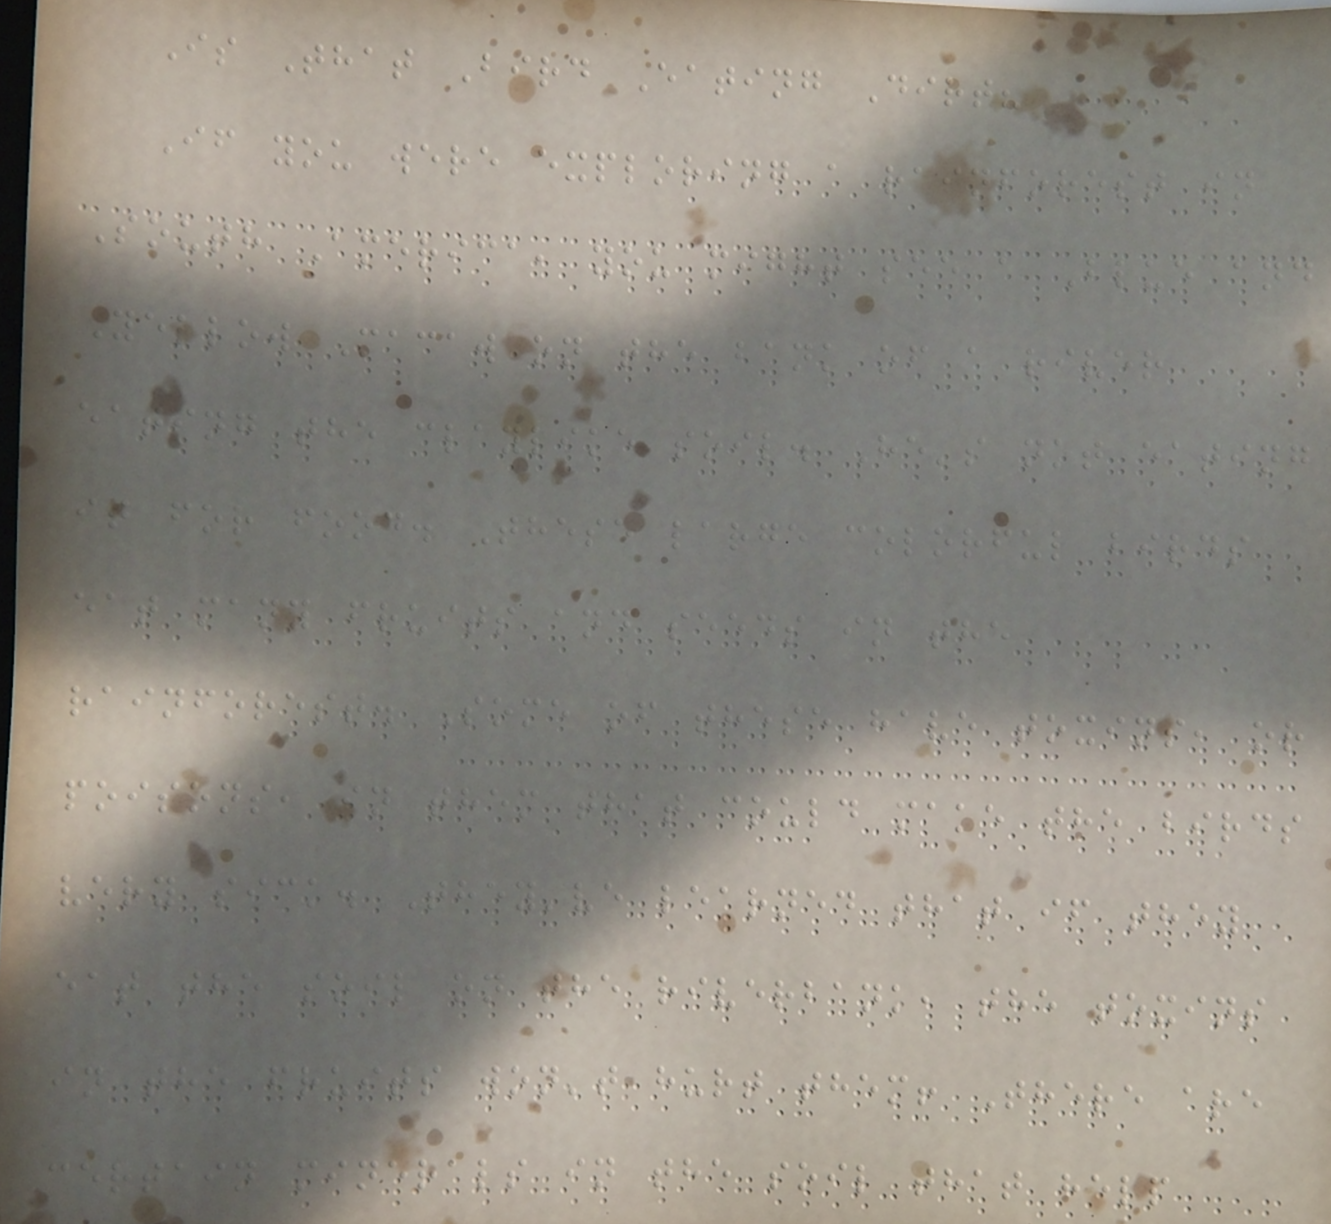Is That Bird Eating Dirt?
If you were exploring a rainforest in
South America, you might see a Blue and
Yellow Macaw on the bank of a river
eating the claylike soil. He's not eating
it for food. These large colorful birds
eat many fruits and seeds in the
rainforest. Some of these have toxins, or
poisons, in them that could make the birds
very sick. They've learned that if they
eat the soil on the riverbank, the toxins
in the fruits won't hurt them! There are
certain minerals in the soil that help
